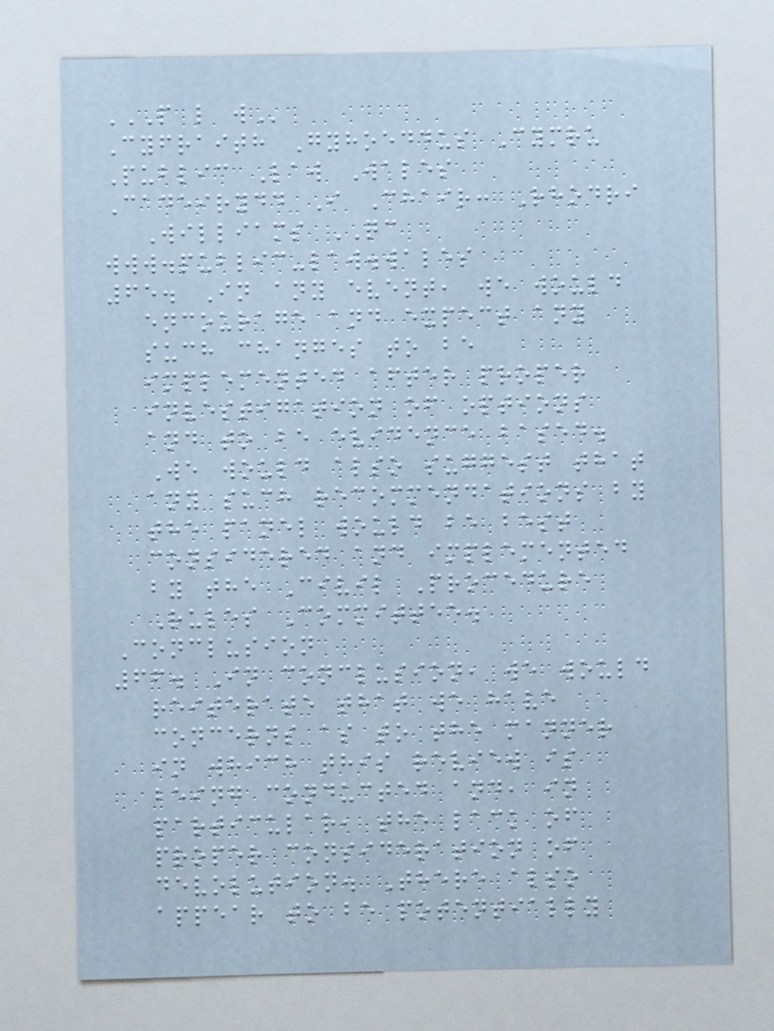P L W
Cyfraith Gyhoeddus Cymru
Public Law Wales
Cadeirydd I Chair: Rhodri
Williams QC
www.public-law.wales
65. In any event, we would
encourage and expect any
such changes to be
implemented after proper
investigation of options
and to be evidence based.
We would also suggest that
any such recommendations by
the panel would be best
considered and implemented
by the Civil Procedure
Rules Committee.
Conclusion
66. In conclusion, we would
reiterate that we have
concerns as to the manner
in which this review is
being conducted and, in
particular, the lack of
proper consideration of
devolution. There also
appear to be potentially
